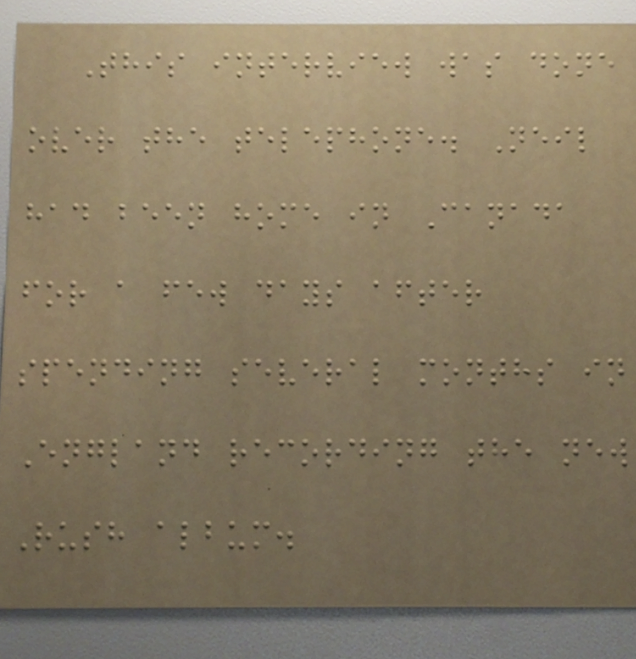This interview was done
over the telephone. Neil
had been home in Canada
for a few days after
spending several months in
England recording the new
Rush album.
